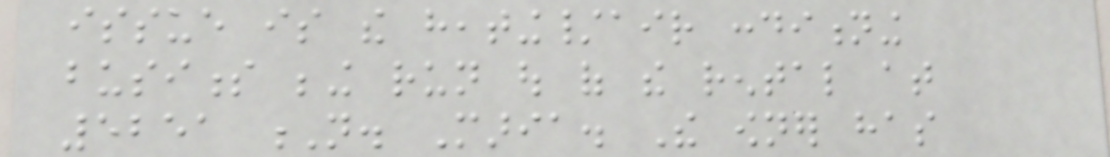issue is the heating/air conditioning
business being run out of the rental at
5251 N. Maria. The owner has
